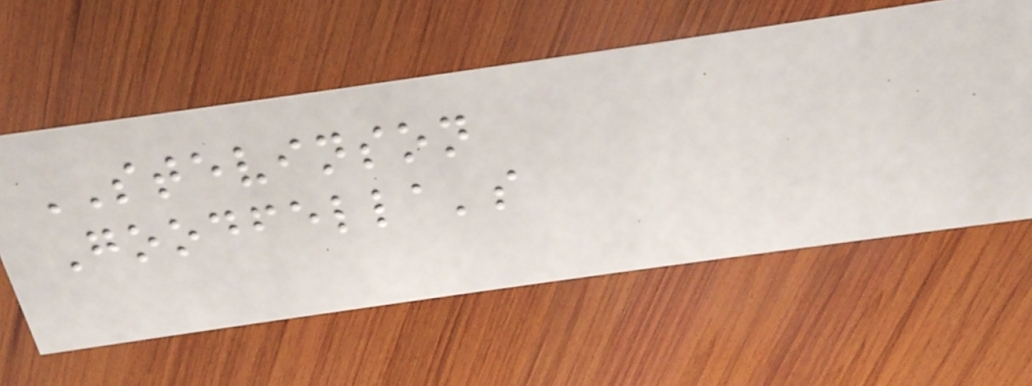STEVINSON
Goodfella's
